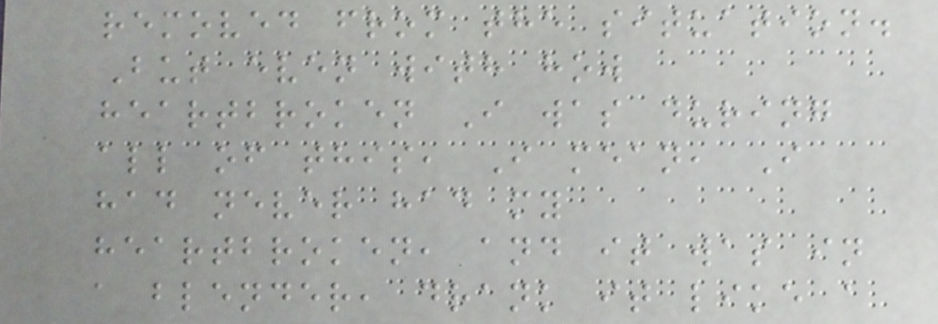removed from the situation.
But even with how
heartbroken I was during
all of this, I mean, I
had never had my
heartbroken, and it was in
a blender, drank it like a
